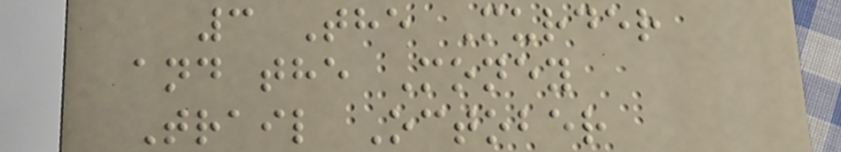3 The Murder
and the Money
Trail October
